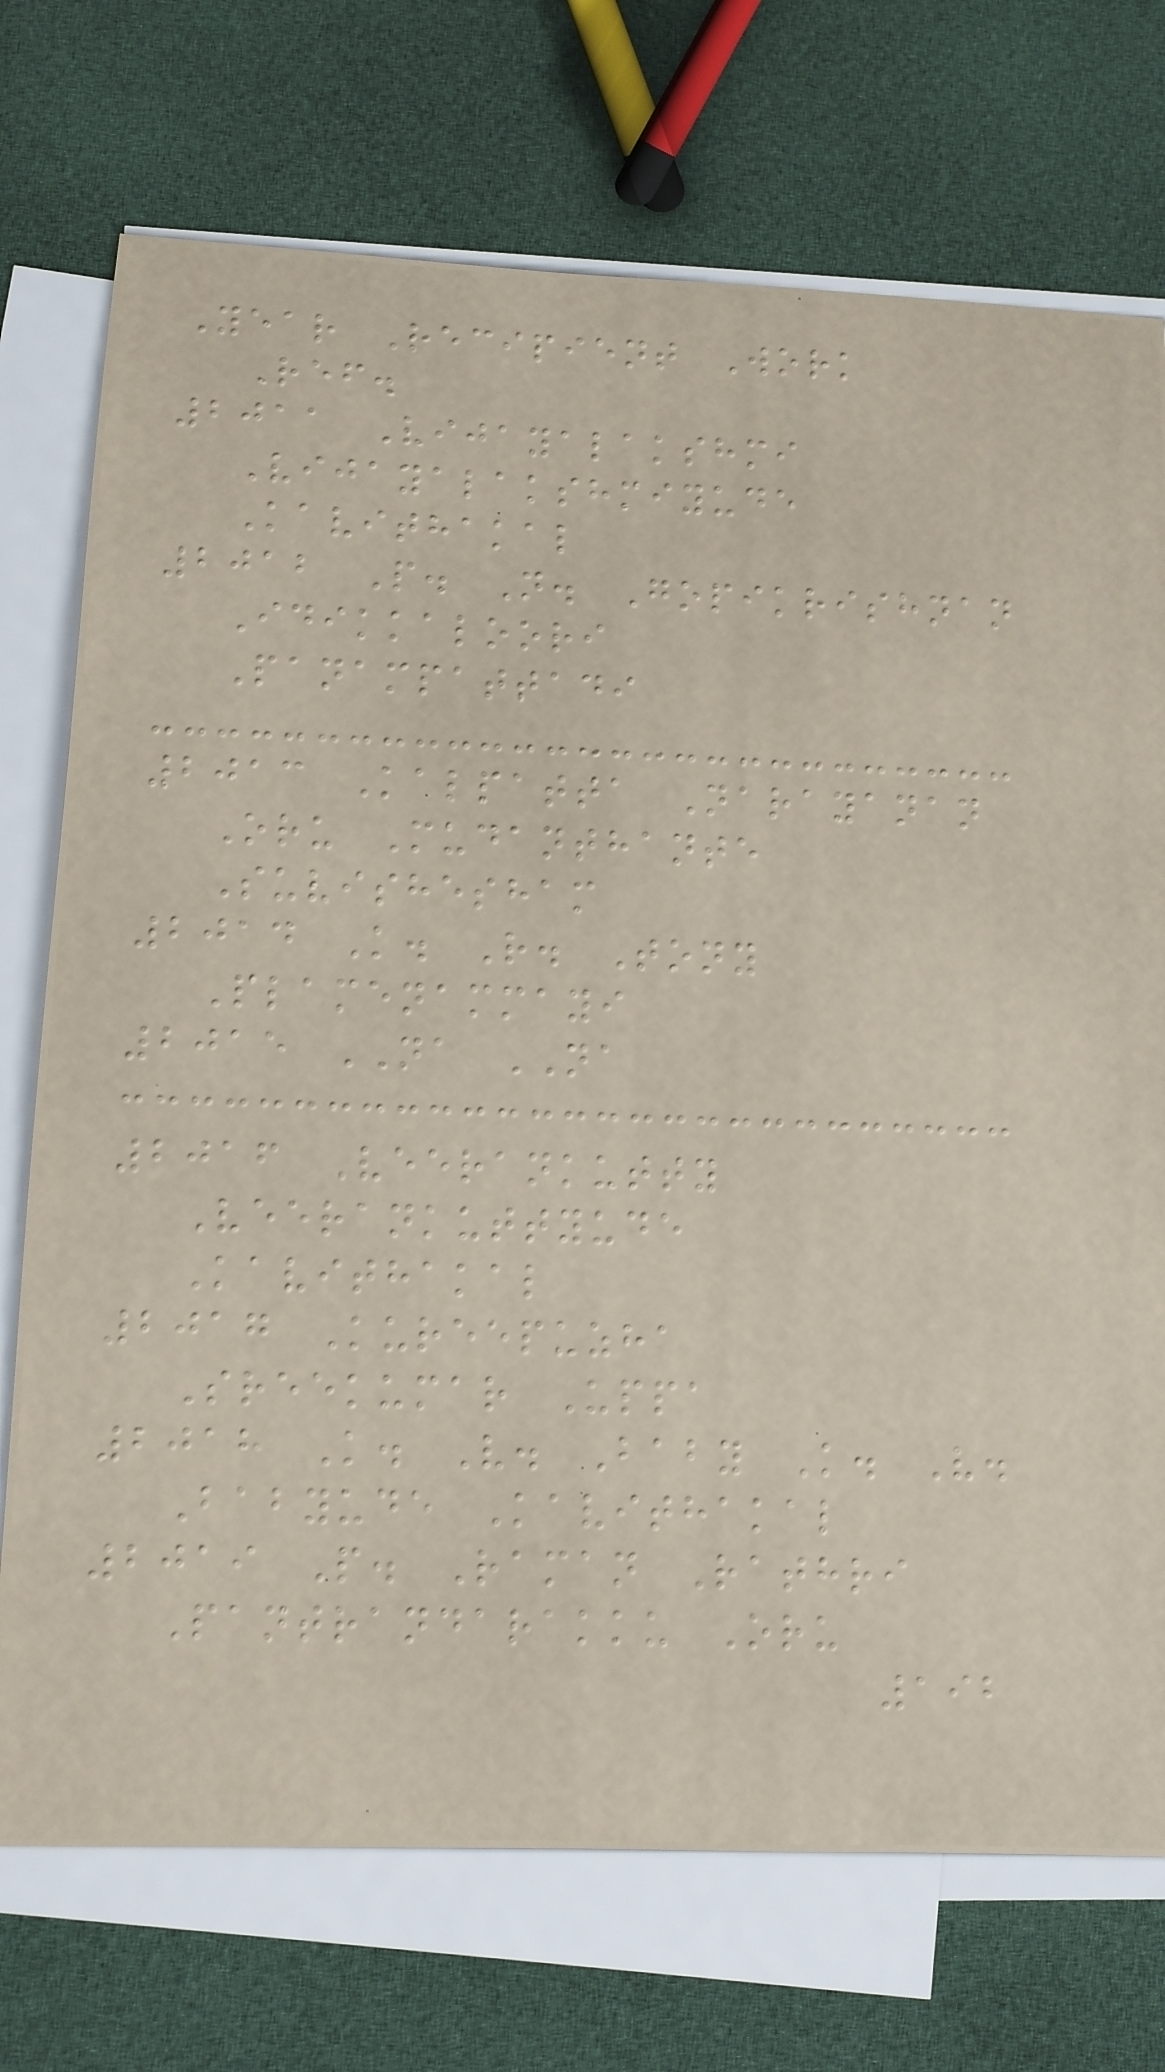Year Recipient Work
Ref.
2011 Vijayalakshmi
Vijayalakshmiyude
Kavithakal
2012 P. N. Gopikrishnan
Idikkaloori
Panampattadi
2013 Kalpatta Narayanan
Oru Mudanthante
Suvishesham
2014 K. R. Tony
Plamenammayi
2015 NA NA
2016 Veerankutty
Veerankuttyude
Kavithakal
2017 Kureepuzha
Sreekumar Uppa
2018 K. V. Baby K. V.
Babyude Kavithakal
2019 P. Raman Rathri
Pantrandarakku Oru
192
